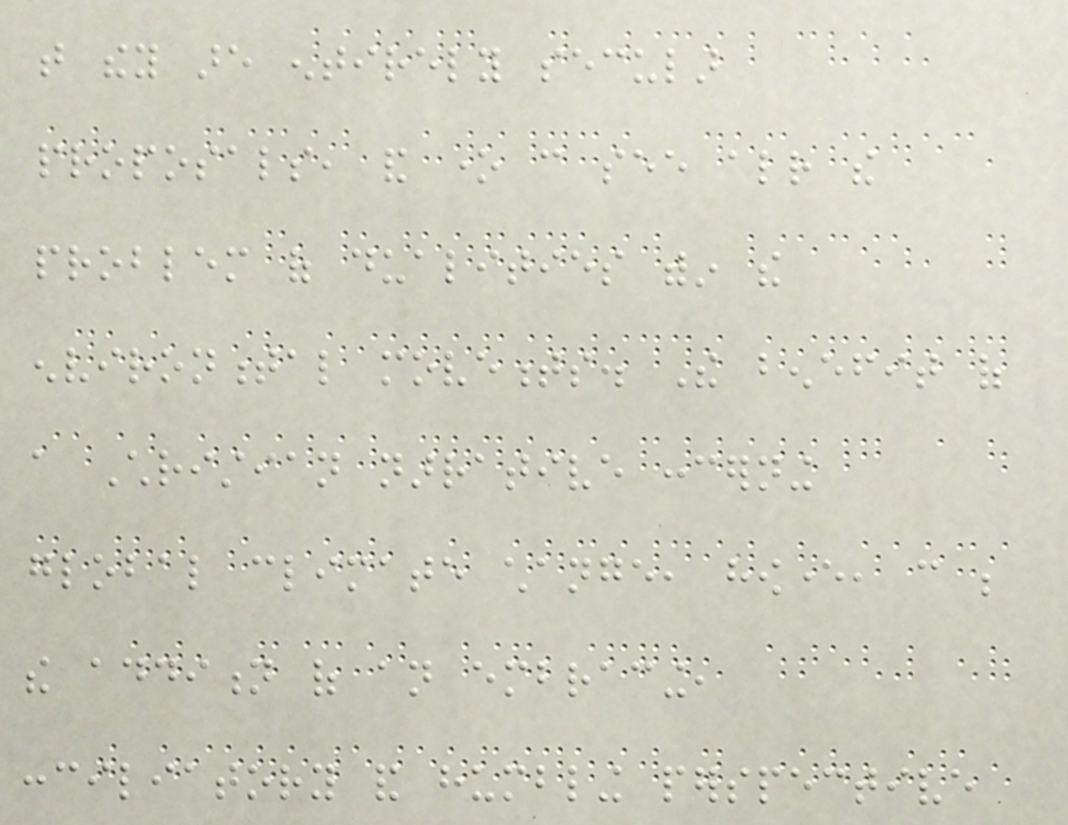that they are entirely secular
proposals, and one can see already the
problem of dualities within the
environmental movements. The benefit of
a Christian narrative concerning
global climate change, however, can be
the addition of an embracing,
conciliatory and humbling perspective
